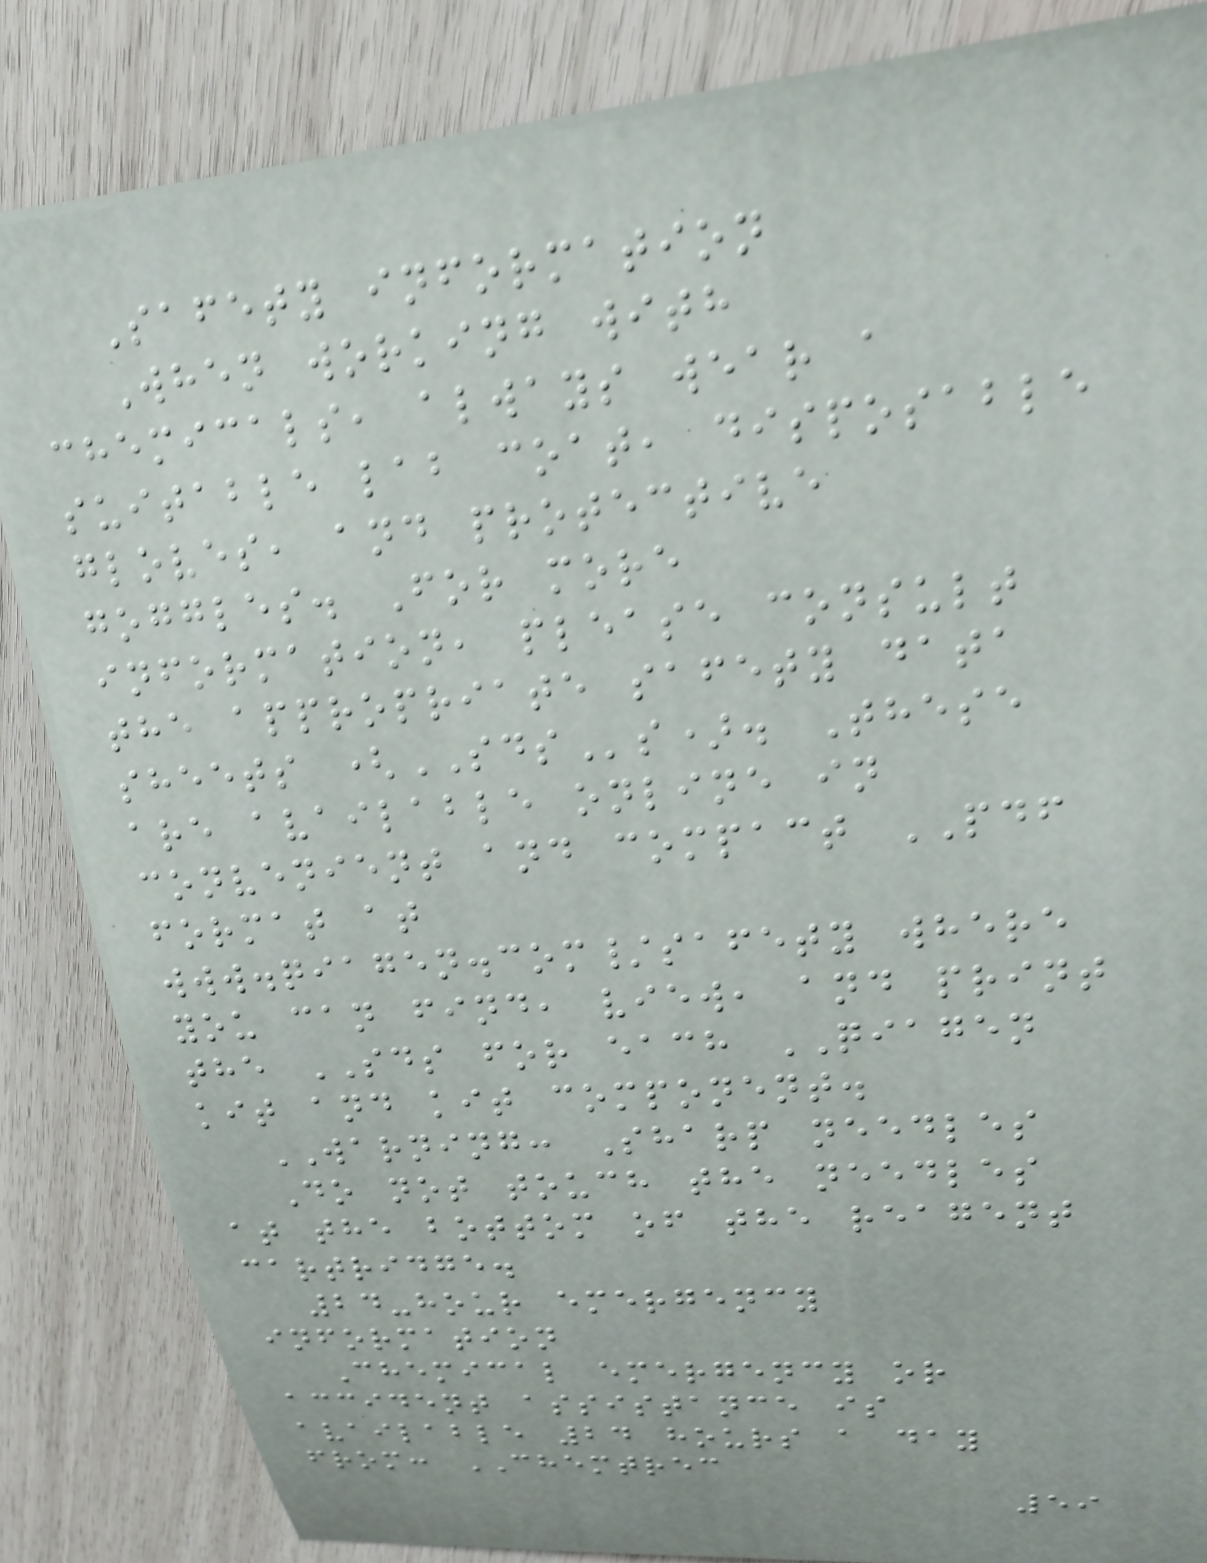Safety information
When working with
chemicals, always wear a
suitable lab coat, disposable
gloves, and protective
goggles. For more
information, please consult
the appropriate safety data
sheets (SDSs). These
are available online in
convenient and compact PDF
format at
www.qiagen.com/safety where
you can find, view, and print
the SDS for each QIAGEN
kit and kit component.
WARNING: Sharp needles
Do not touch the needles
at the bottom of the reagent
cartridge.
24-hour emergency
information
Chemical emergency or
accident assistance is
available 24 hours a day
from: CHEMTREC
59
